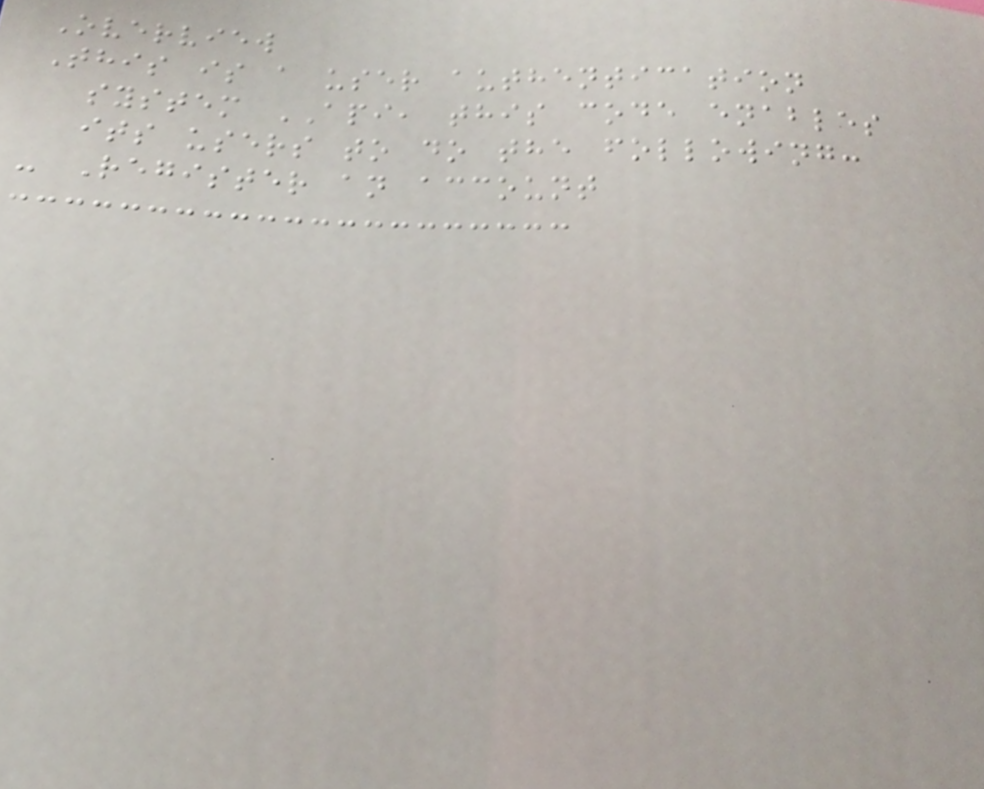Overview
This is a user authentication
system API, this code enables
its users to do the following:
- Register an account
